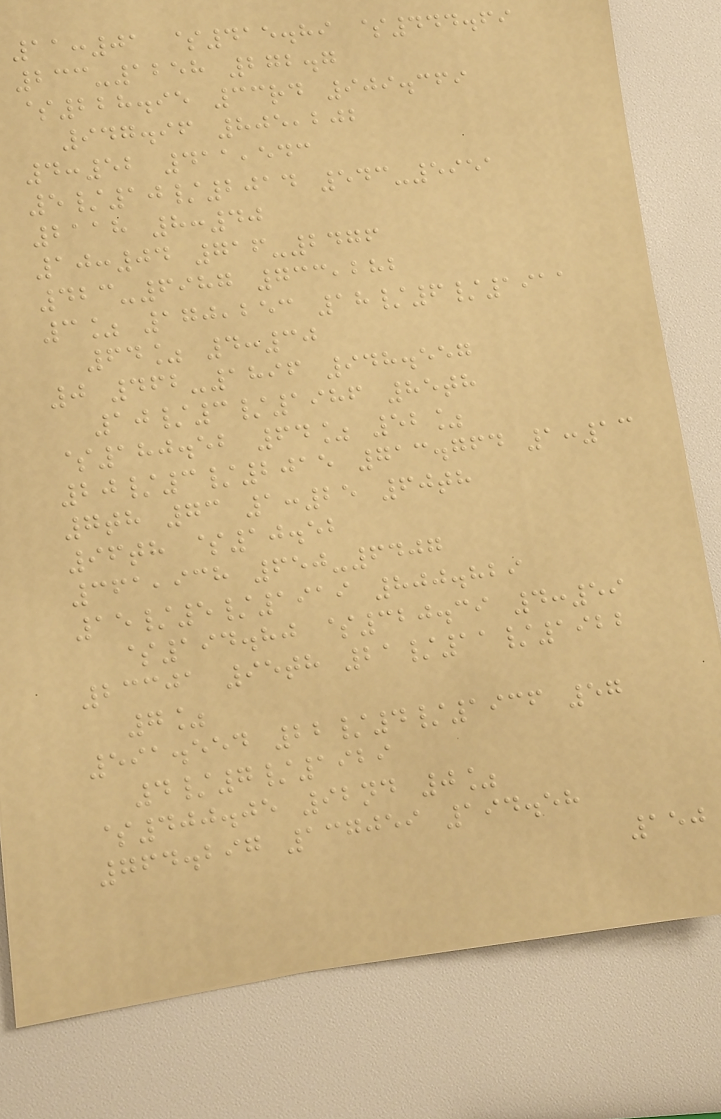11:01 $415.89 $444.69
233-1258 272.7
$228.95 33rd 909.369
947.96 805,202
4:52 411,543
5/10/2014 543-5951
2118 8:40
10:04 716-2476
423-6987 733,282
3% 170,253 18/6/1911
64% 4:30
0 462-1896 948.557
10/3/1986 85th
$180.52 64% 52%
20/3/2015 713.764 1:13
7th 73 1:25 60th
96th $10.52
361,938 650-6407
15/5/1919 800.829
$194.80 $320.39 4:59
23301 95th 21/11/1922
7%
591.554 22/4/1936 57
4/7/1929
$400.05 92nd 0%
764.297 137059 194.58
150
